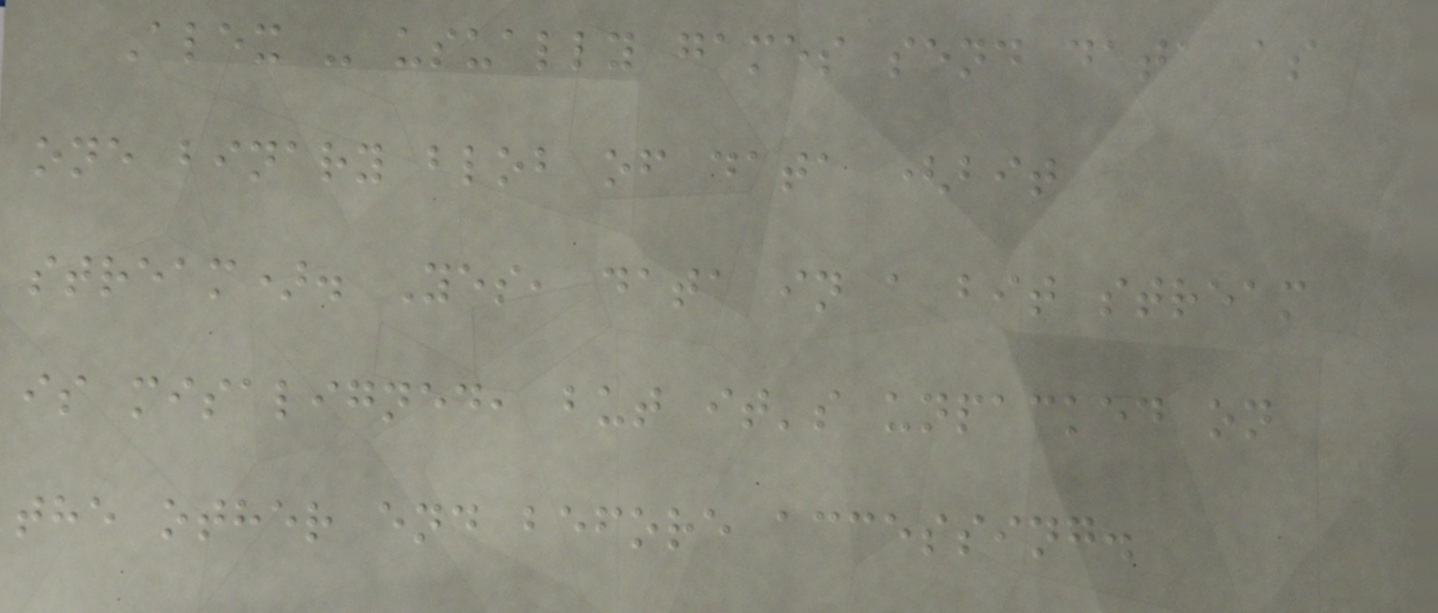Alex - usually games send data as
one binary blob of data (bit
stream). Yes, data in a bit stream
is misaligned, but it's unpacked on
the other end before accessing.
